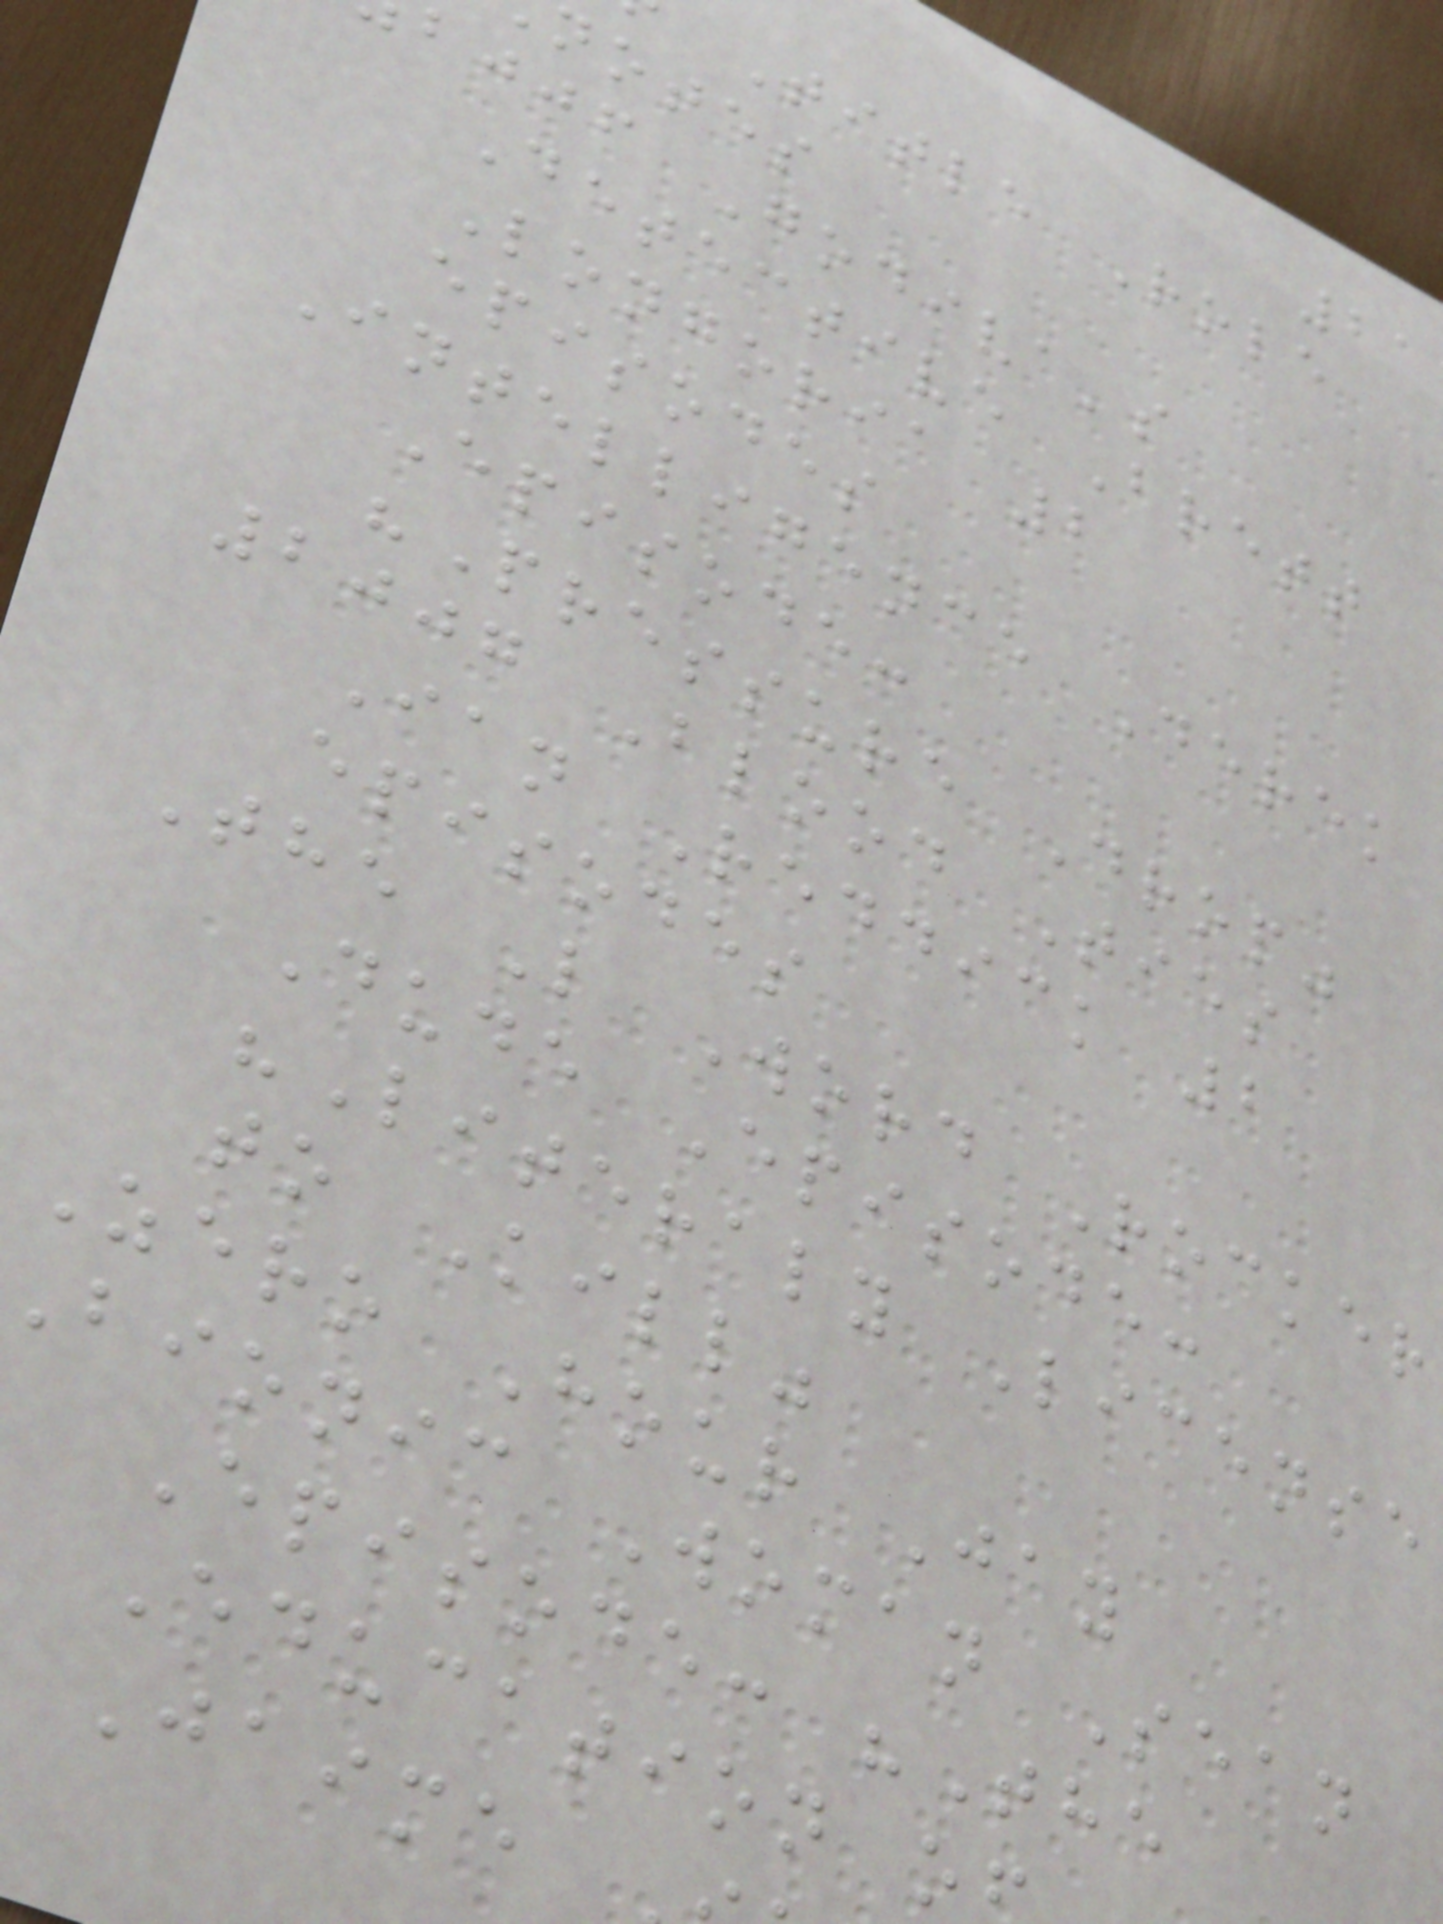Title Role
notes
bjjf Godiva's
Detective Brett
Longoria 2
episodes
Intelligence Derek
Episode:
"Pressure Drop"
2007 Blood Ties
Ian Reddick 2
episodes
The L Word Rocker
Dude Episode:
"Literaly License
to Kill"
Zero Hour Jay
bionic Woman Sean
Episode: "The
Education o
Jaime
